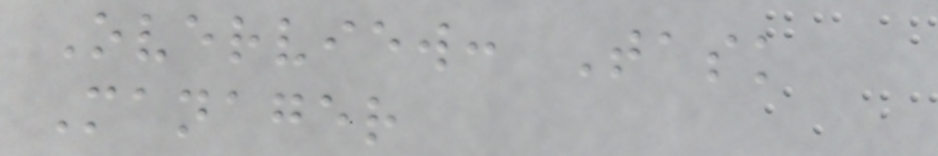Overview: Task
Manager
